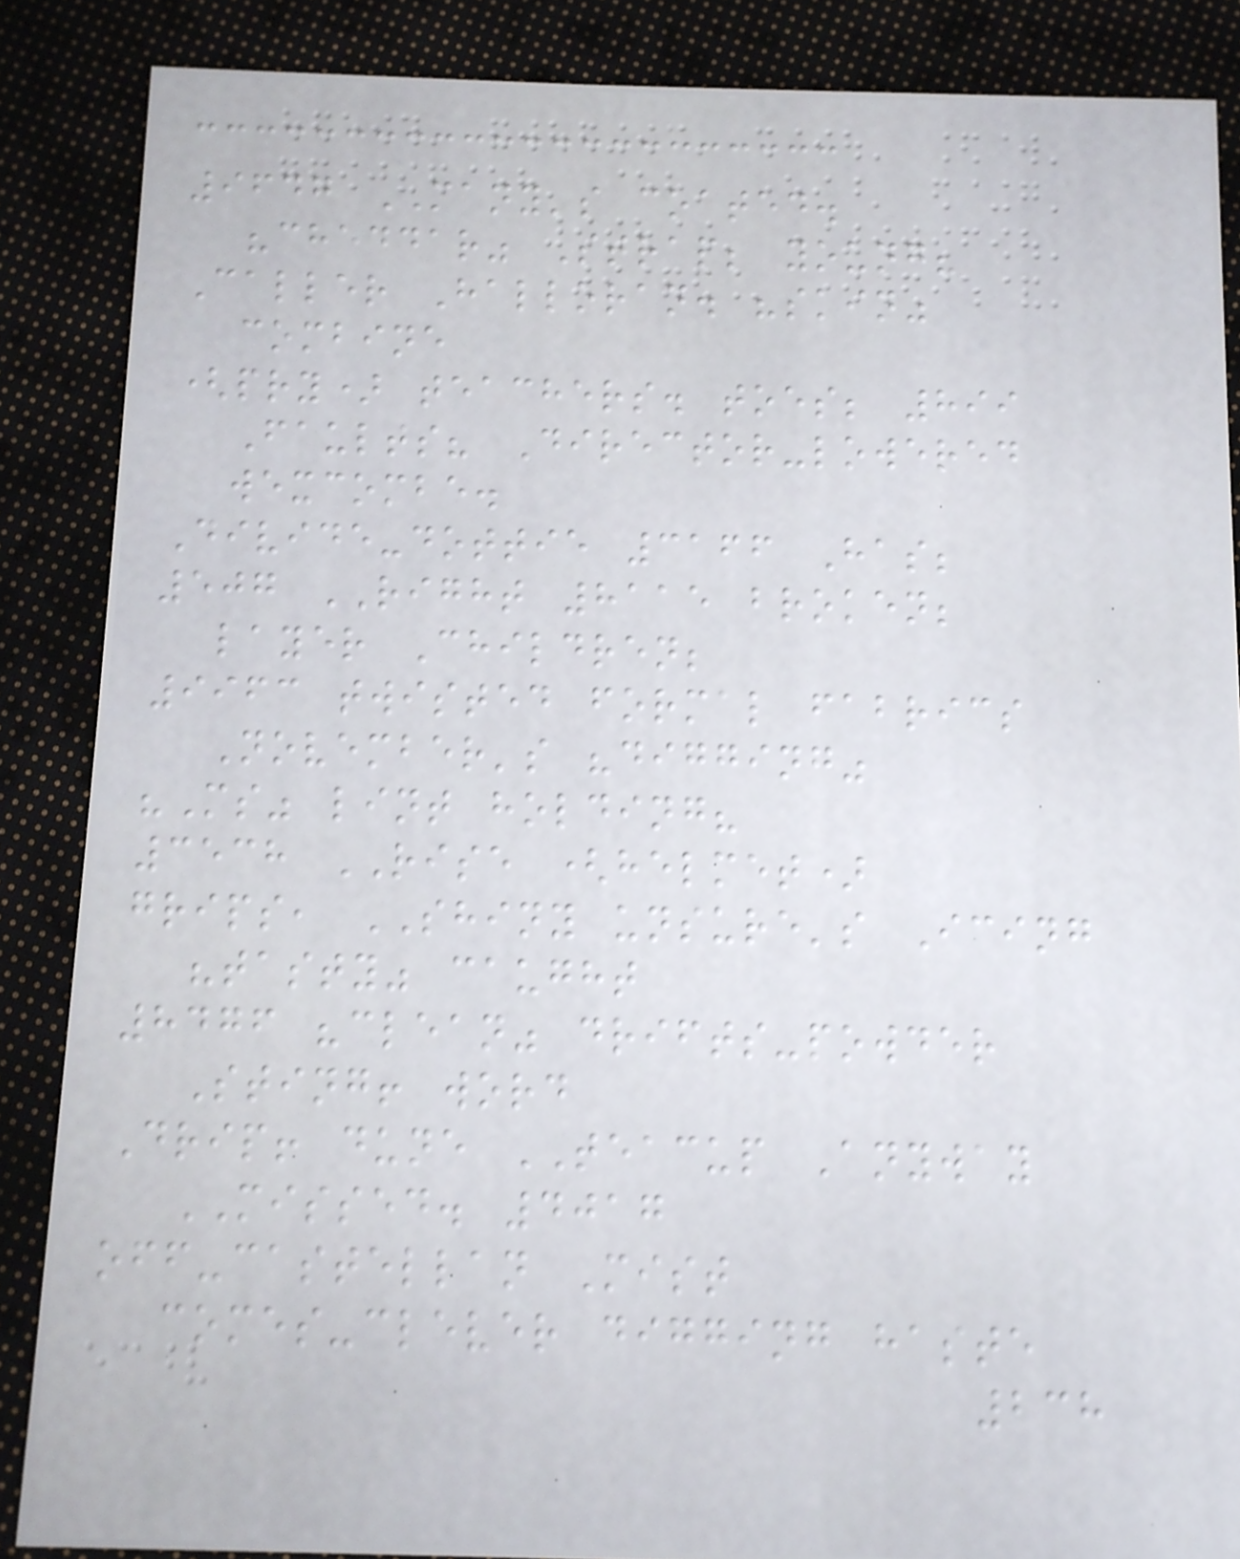9647 MANY's coated.
"cheddar" Strap; young?
Caller Halloran. "skin"
combine
(pry) teachers. toes; 899
Faults? Director-lowered
wexcombe.
Divide-dottie 3166 Has;
507 RIGHT 8115 broken;
layer Children;
9963 twisted formal fabrics
November's "digging"
"Ms" lint holding?
3538 RISE (helmet)
grips, SHINY unsure's Icing
"tasty" caught
8476 "clean" drifts-powder
Sting! word
Drip! dune TEACUP Anyway
MISSED. 4017
off-castellan Mist
comes-clever digging haste
238
